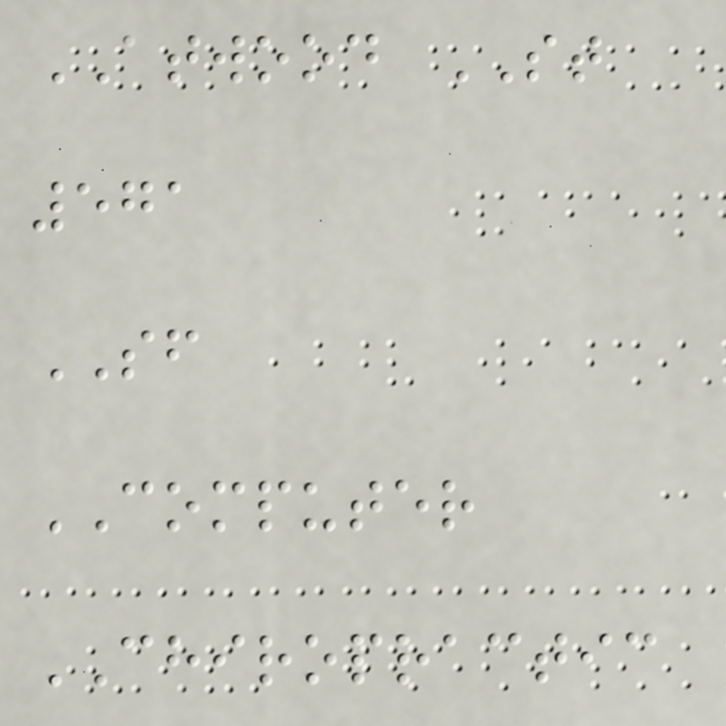ATWOOD ST
571
SF
COMPUTER
CHIROPRACTIC
